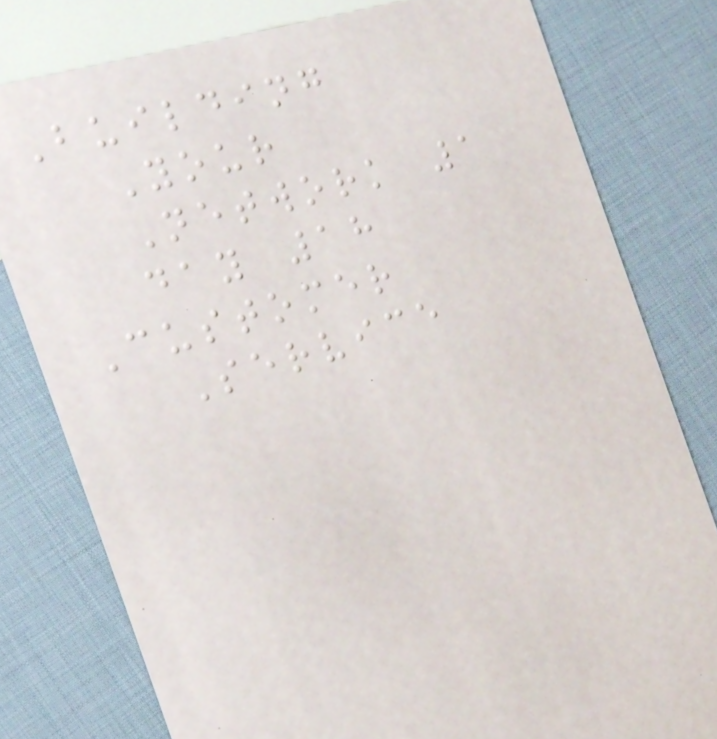Building
Your
Network 1
day 18
Customer
Service
